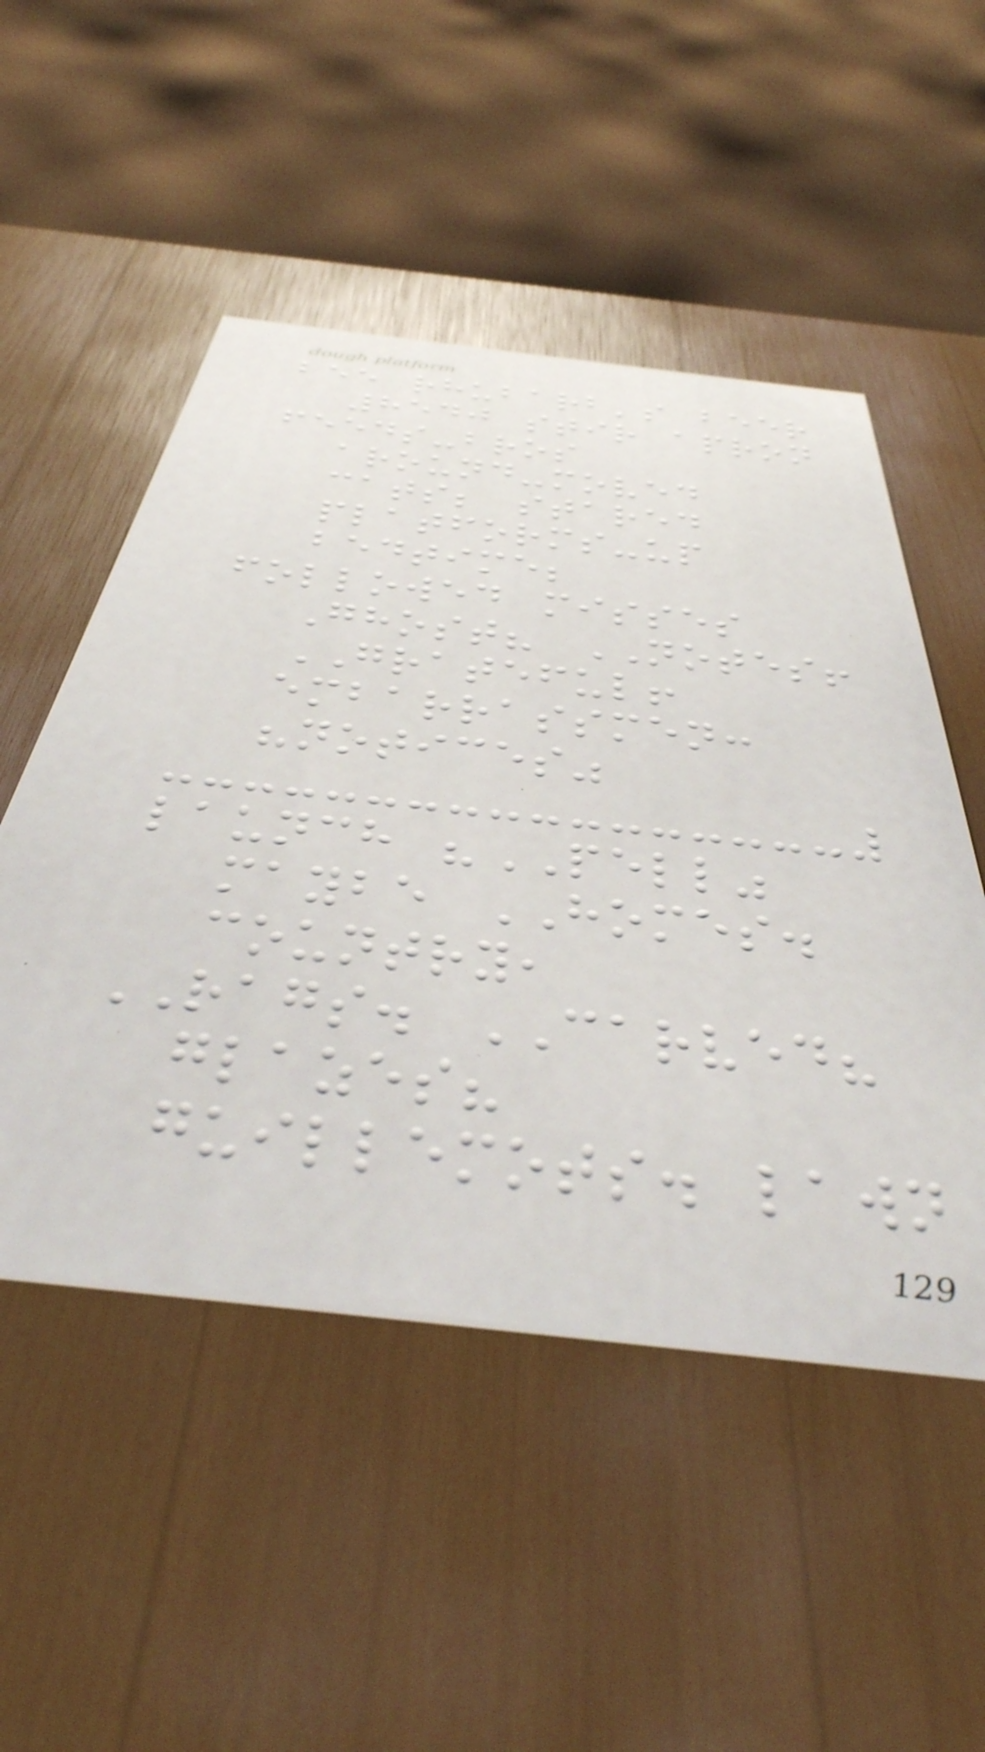bee rhubarb's beer
8540 stir apron
feeds-bros
around-moved
cats; stared
platforms-up
bedtime;
followed misses
Ghost? NOTES!
GRATEFUL!
embarrassmen:
"notices"
launch "PELL"
maybe HOMES.
country,
RAGS. CARVED?
glazes?
guillemots. lawn
